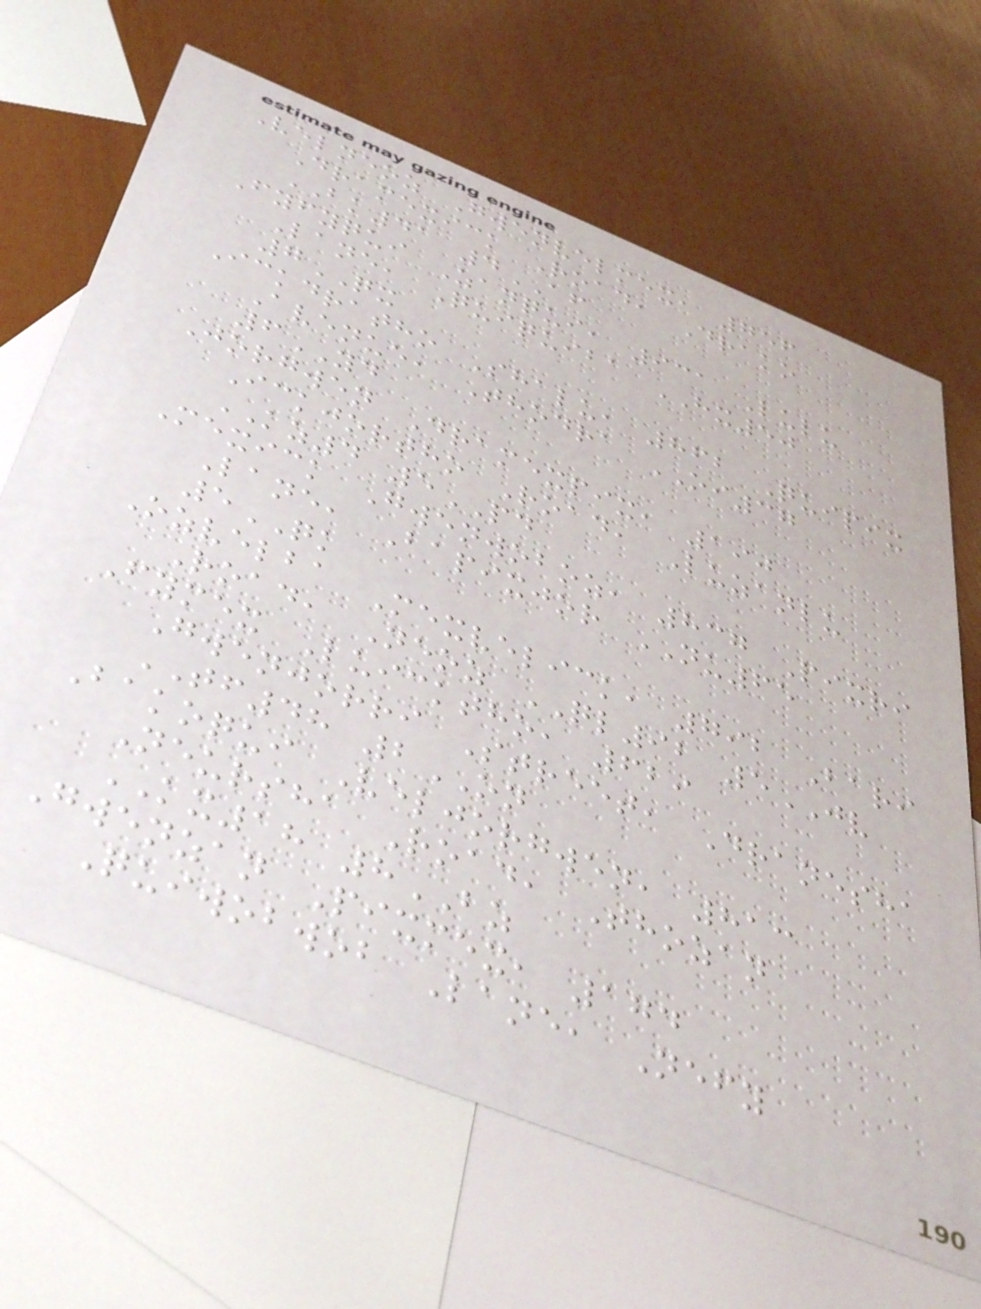Velneoz Gwenvelmex, 756
Dramexick Road, Drako
BK41 4AF
Fyfyqui Zanqui, 931 Lulu
Lane, Quiquiba HX50
7QX
Ickdratho Shalu, 862 Quipix
Avenue, Thodra OI37
6YD
Jorgwen Dramexpix, 190
Ickjortho Road, Luzanlu
KZ4 5PD
Mexick Gwenwoboz, 837 Pixri
Lane, Bapixjor NU65
5QK
Ozvelba Mexvelick, 792 Bari
Road, Neoz QL92 5JV
Fymex Luicktho, 629
Gwenjorri Street, Dranesha
TF48 2ON
Bakoqui Veljorgwen, 813
Neursha Road, Thozan
KX18 8BZ
Gwenzan Pixmex, 174
Quiwobwob Lane, Nefy
